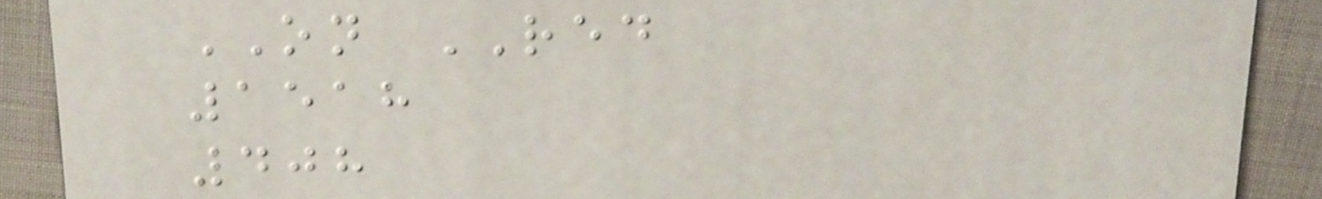ON RED
1518
408
